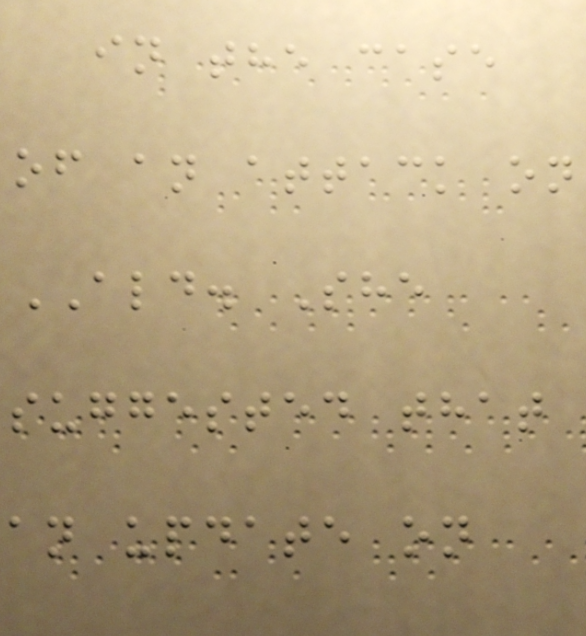in the case
of an attack on
ALD. She
suggested that
an update on
